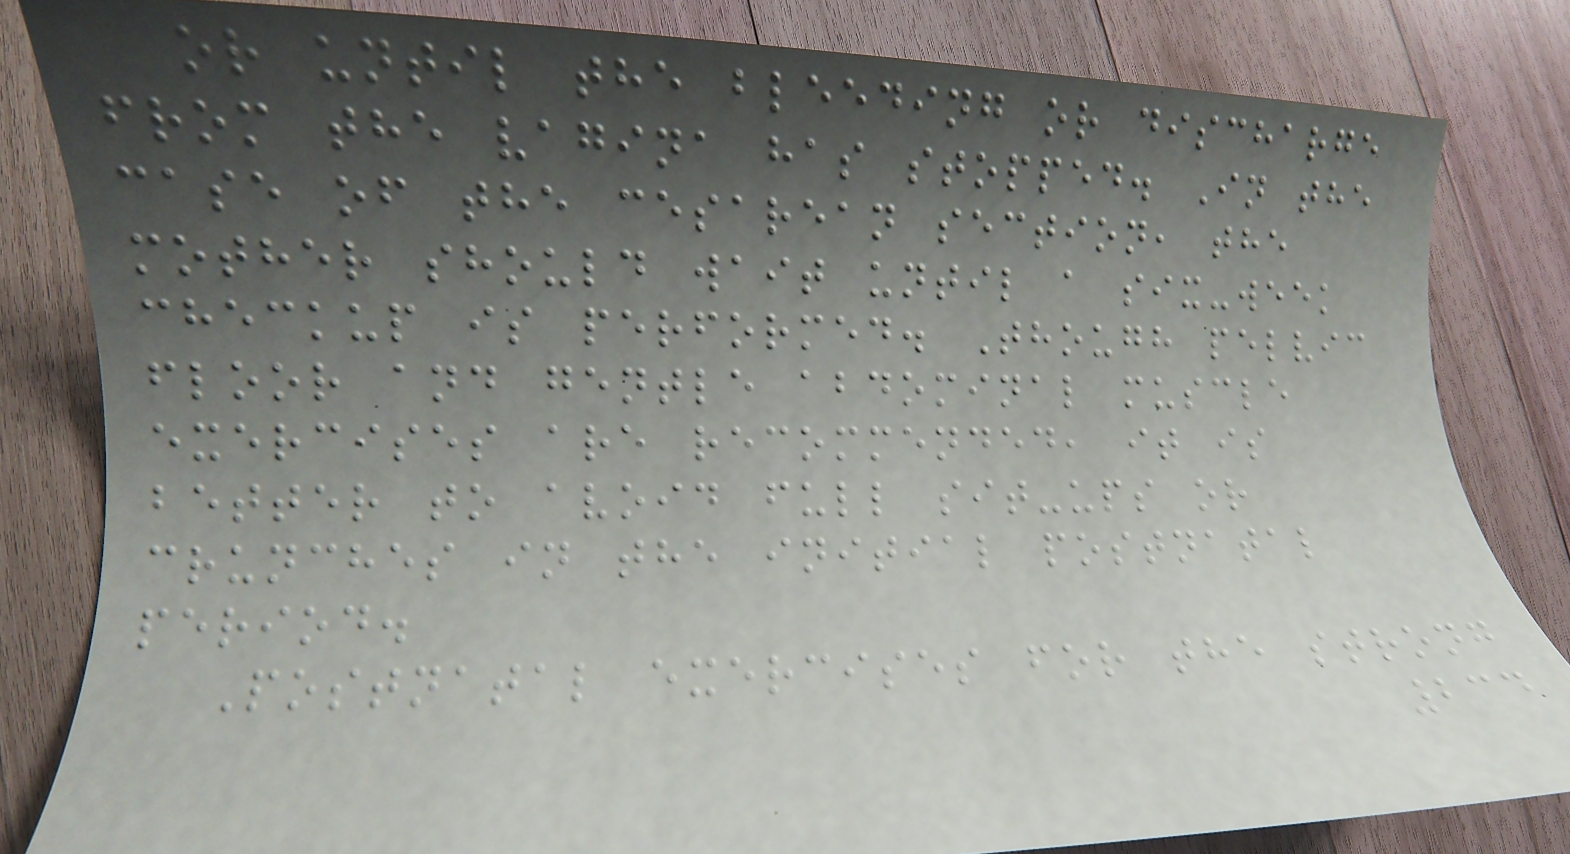or until the bleeding or discharge
from the vagina has stopped. In the
case of the cesarean section, the
mother should wait until a six-week
checkup is performed. Though pelvic
floor and gentle abdominal muscle
exercises are recommended, it is
better to avoid full sit-ups or
crunches in the initial postnatal
period.
Postnatal exercises for the strong
234
